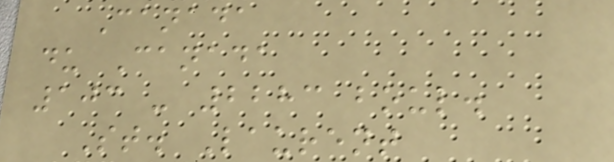Canada
du Canada
103 - 2283 boul.
St. Laurent
